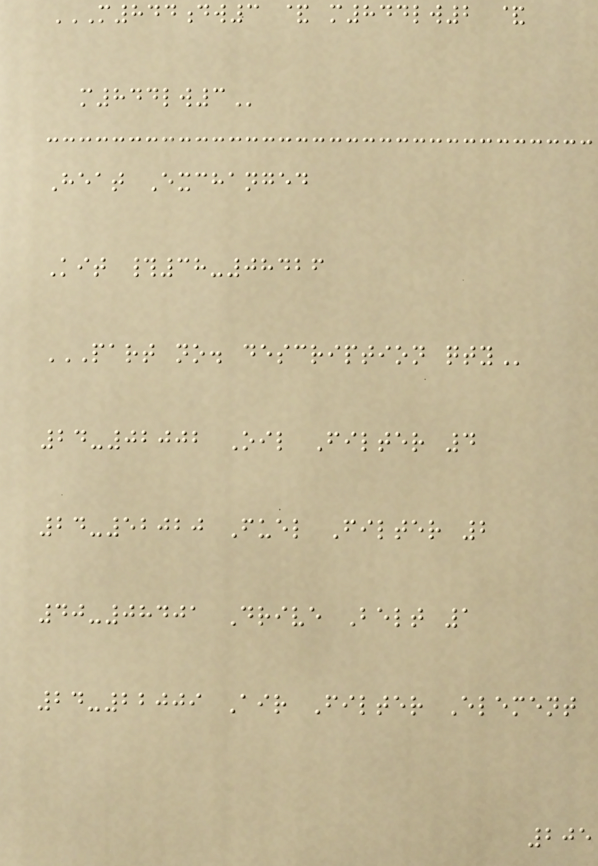M844DW3 & M844LW2 &
M844LW3
Heat Exchanged
Kit #38-08426
PART NO. DESCRIPTION QTY
24-02002 Oil Filter 4
24-52020 Fuel Filter 2
40-08401 Drive Belt 1
24-22009 Air Filter Element
205
